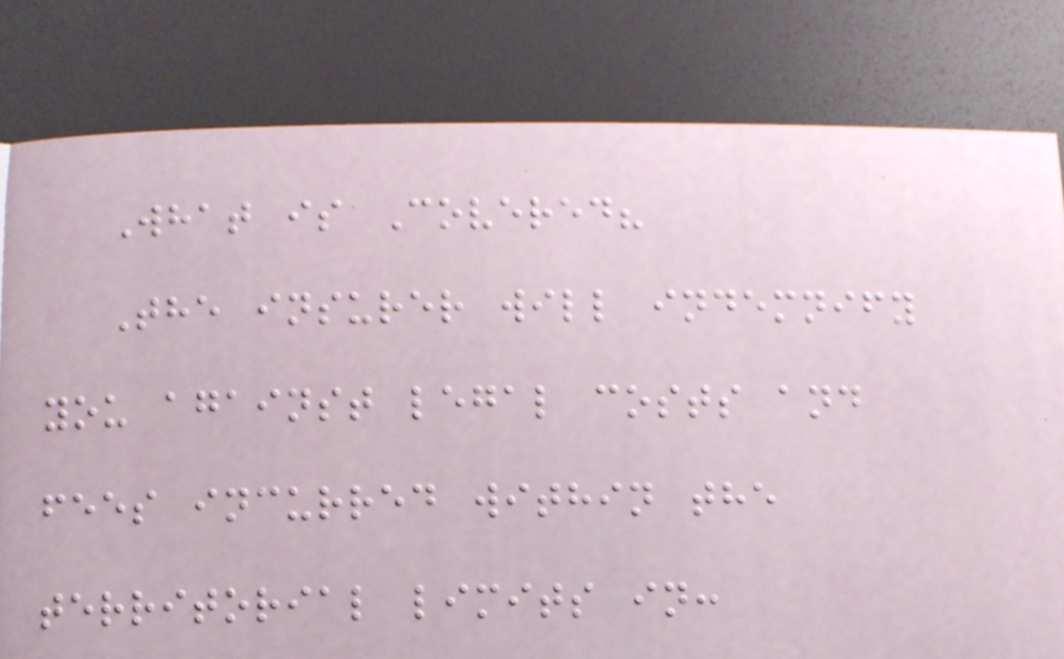What is Covered?
The insurer will indemnify
you against legal costs and
fees incurred within the
territorial limits in:
